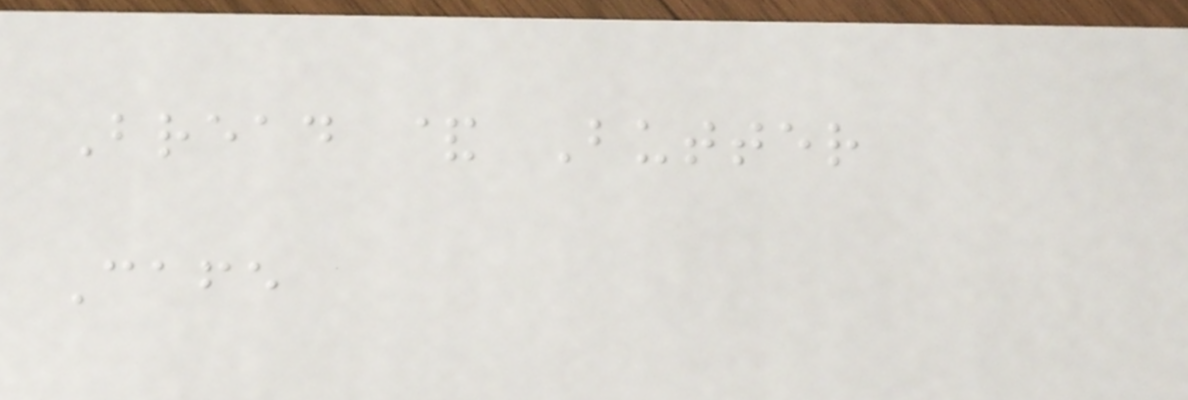Bread & Butter
Cafe
